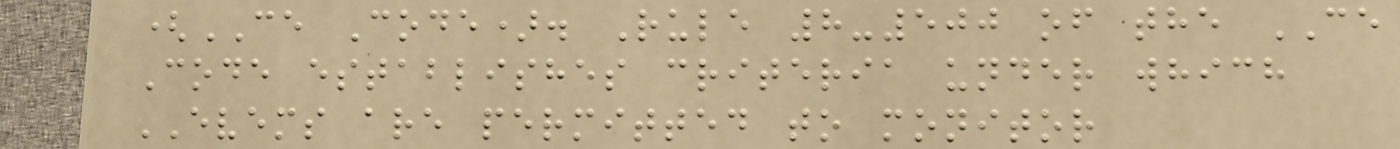(CE Code). Rule 8-500 of the CE
Code establishes criteria under which
EVEMS are permitted to monitor
